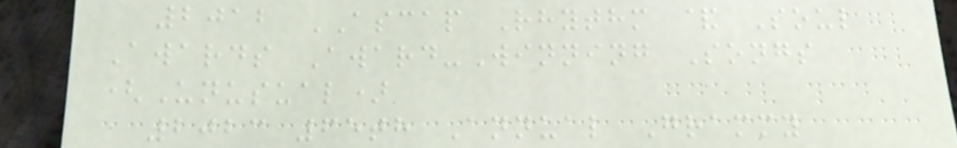2012 ASCAP Rhythm & Soul
Awards Award-Winning Songs
(Unusual)
2023 65th Annual Grammy
